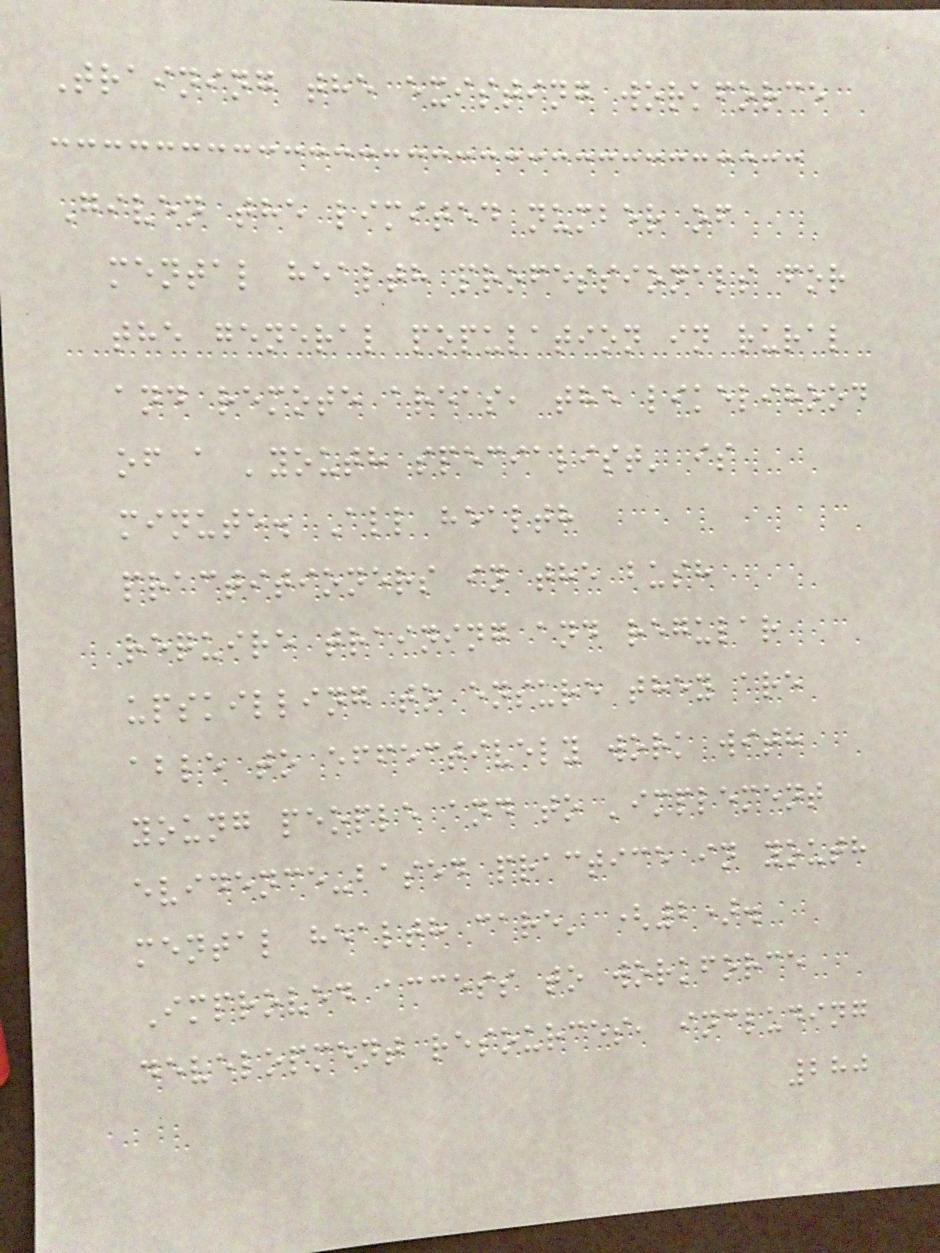Training the existing workforce
Given the limited number of
mental health professionals for
the general population in rural
and remote areas, the likelihood
of a 'youth specialist' is
minute. All health
practitioners in the bush
require training and regular
upskilling to ensure they are
able to effectively work with
young people and to 'implement
evidence-based practice in youth
mental health care' (2).
Improved access to workforce
development resources, including
280
